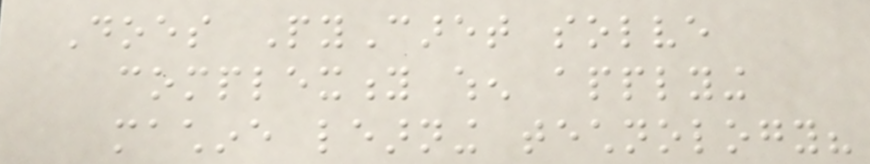Does PyCaret solve
complexity when applying
machine learning technology?
